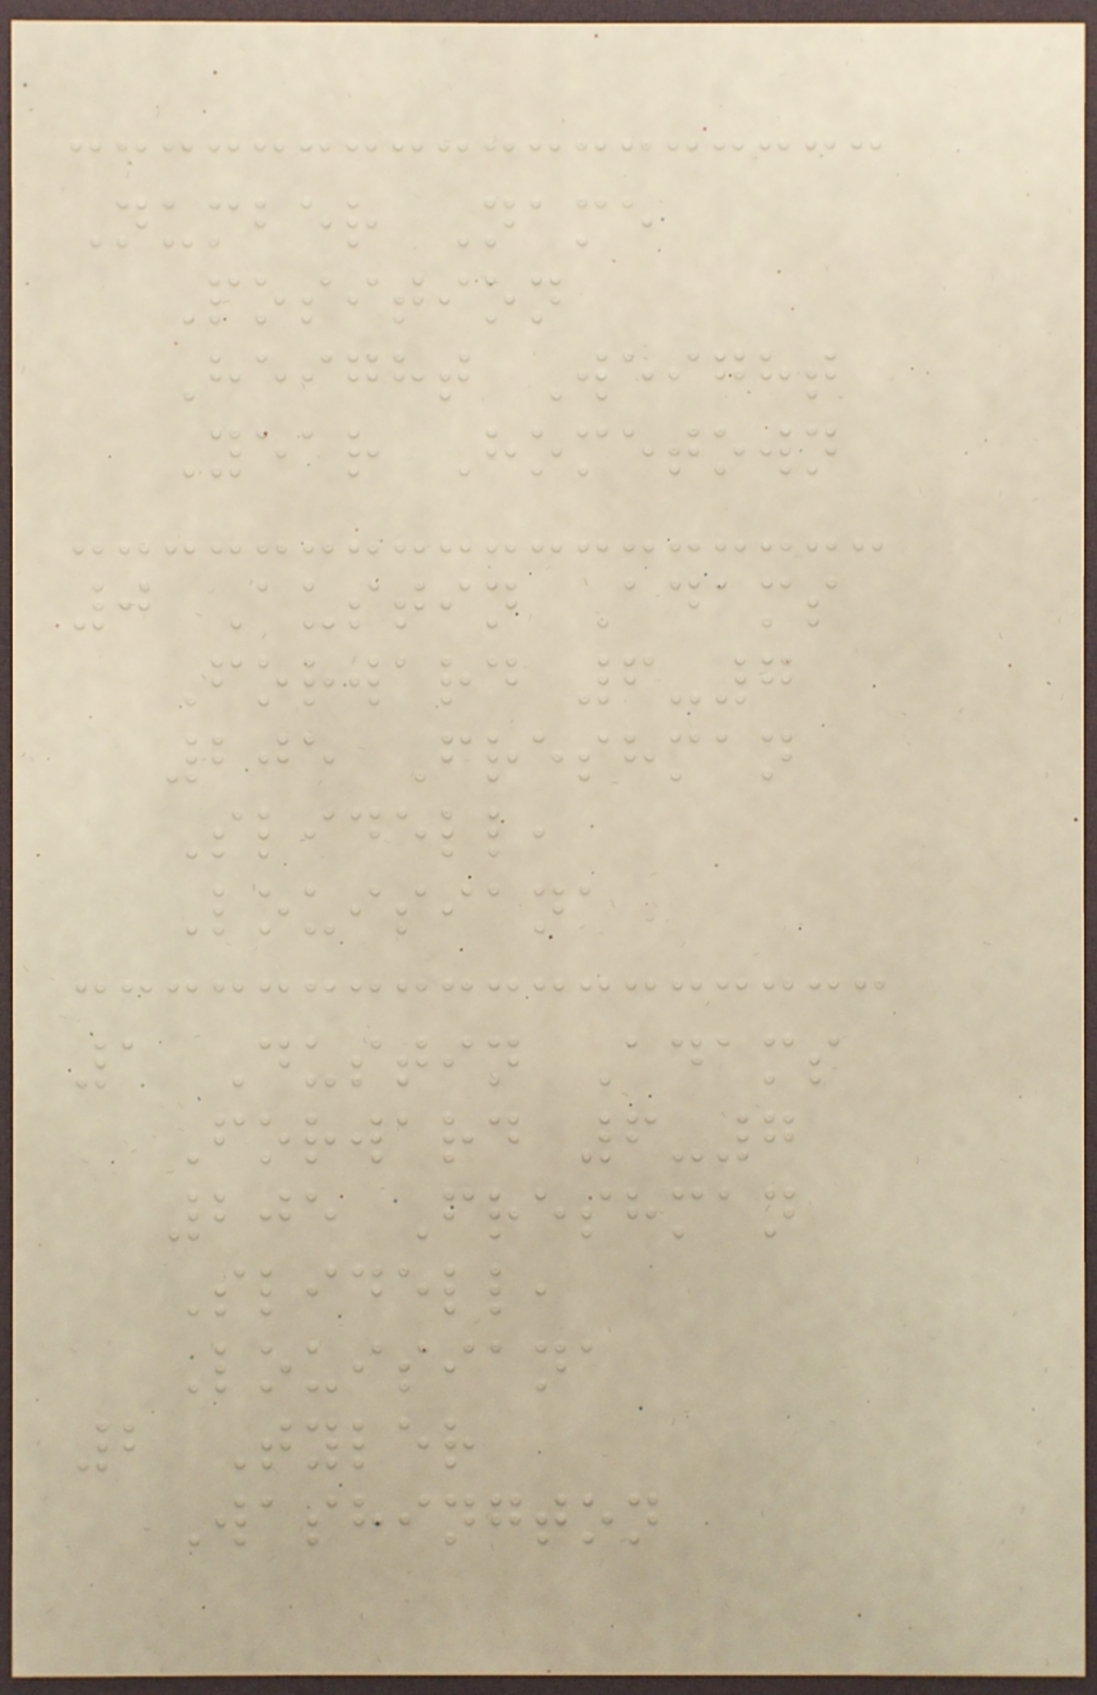Number Name
Position
Height Weight
Year Hometown
0 Austin Adams
Forward 6-7
205 Freshman
Slidell,
Louisiana
1 Dustin Adams
Forward 6-7
205 Freshman
Slidell,
Louisiana
2 Tyler
Washington
